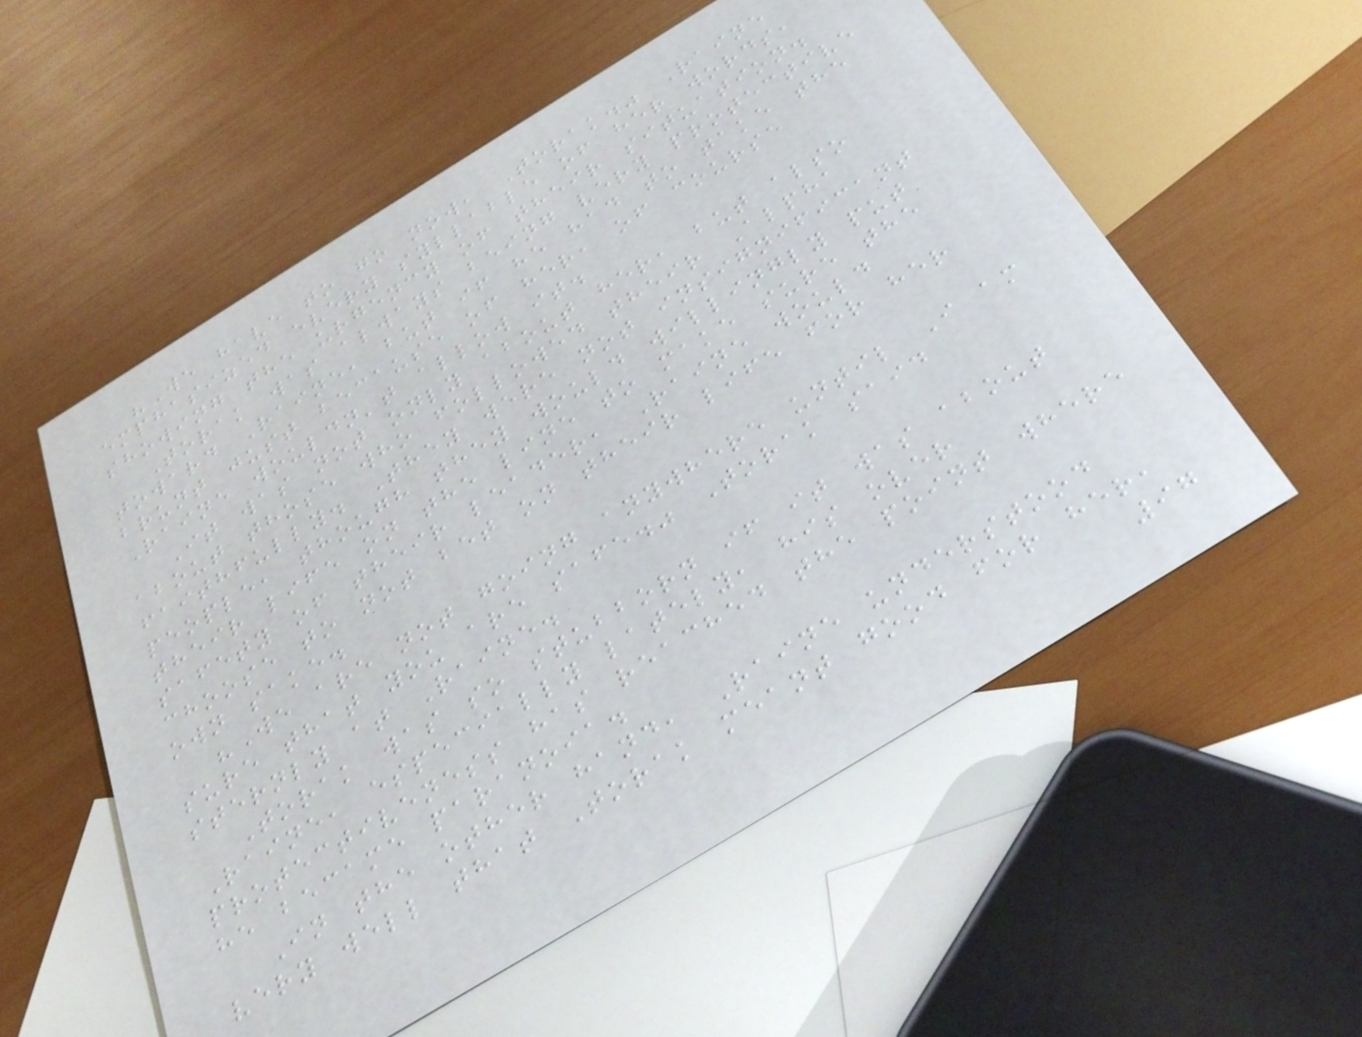"We have to go now, Torak." Raine
emphasized every syllable of her words,
showing the urgency of their situation.
Torak was always being very protective
toward Raine, but if he had to take the
brunt just because of her, of course
Raine wouldn't allow it.
It was not only about her, but also
about those who followed their Alpha
faithfully. They were not insignificant
people, though they would willingly put
their life on the line to make sure the
safety of their leader, Raine would
choose to not bet on their life for her
own sake.
"We are not going anywhere until I am
sure that you are safe." Torak said
sternly at Raine.
Torak was so stubborn if it was about
Raine, especially lately, his over
protectiveness has reached the point where
he became paranoia.
In the other hand, Raine understood
very well that Torak meant good for her,
97
